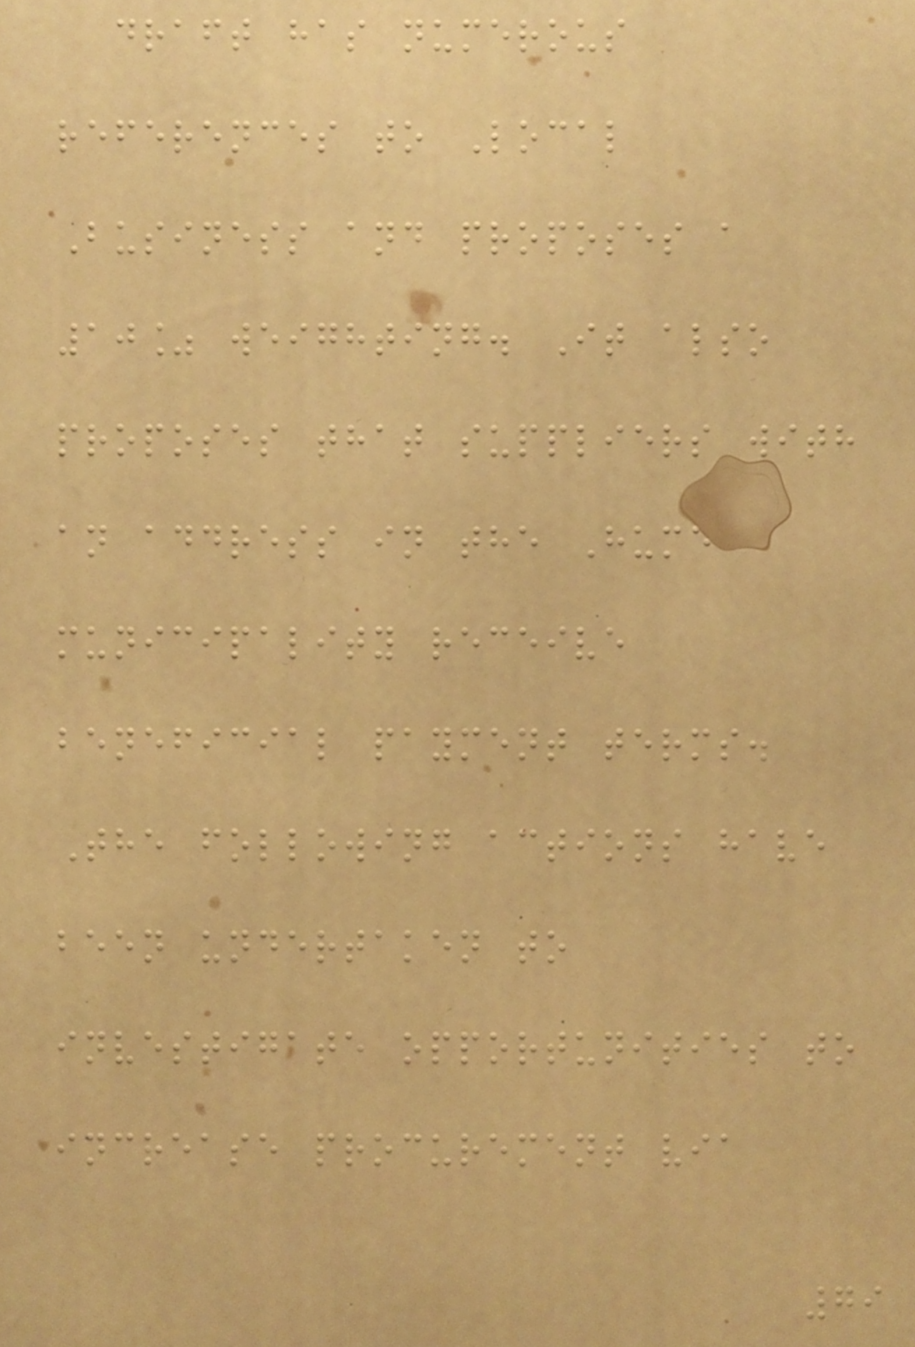draft has numerous
references to Local
Business and proposes a
10% weighting. It also
proposes that suppliers with
an address in the Hume
municipality receive
beneficial payment terms.
The following actions have
been undertaken to
investigate opportunities to
increase procurement via
79
